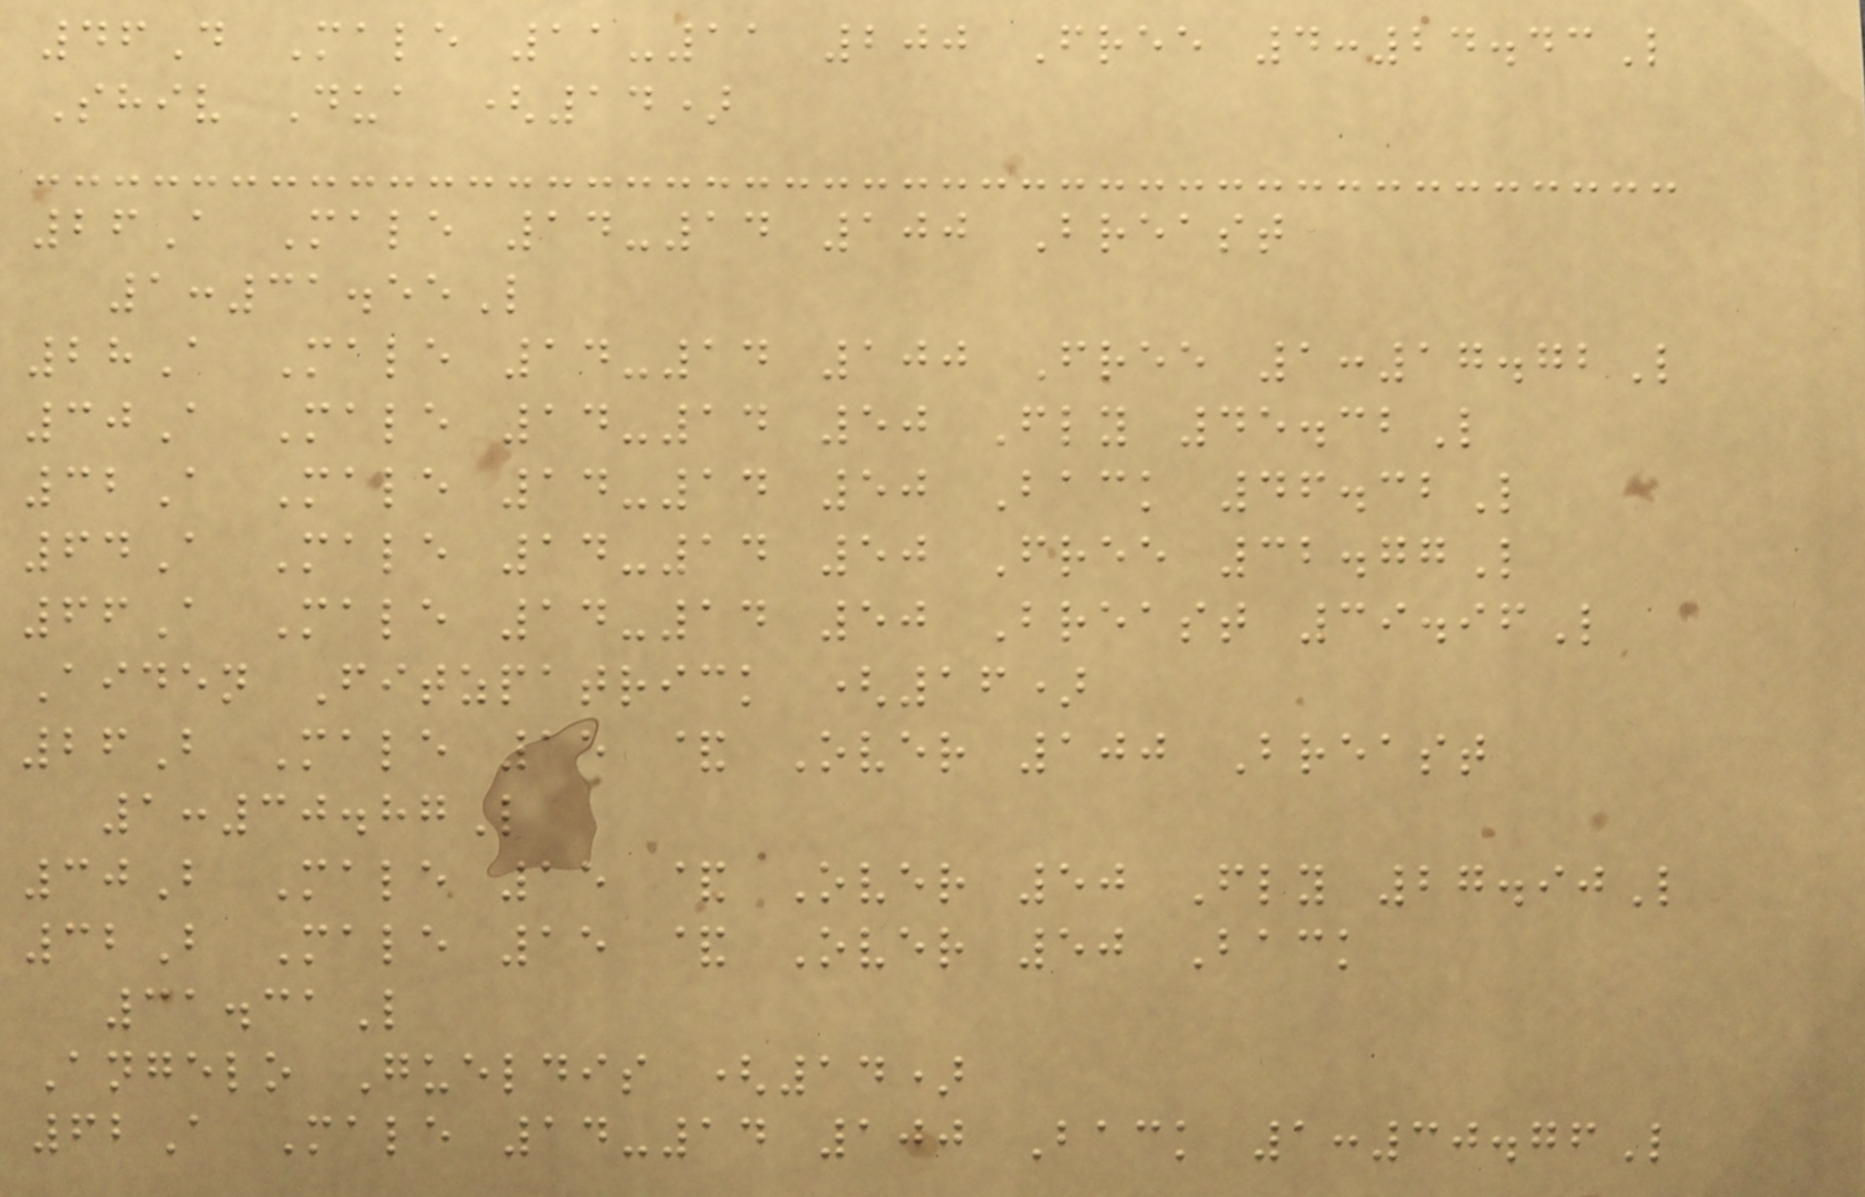46D Male 11-11 200 Free 4:24.43L
Shiv Dua (14)
26A Male 14-14 100 Breast
1:31.55L
28A Male 14-14 100 Free 1:17.72L
30A Male 14-14 50 Fly 45.32L
32A Male 14-14 50 Back 46.32L
64A Male 14-14 50 Free 32.77L
66A Male 14-14 50 Breast 39.96L
Aiden Fitzpatrick (16)
26B Male 15 & Over 100 Breast
1:30.87L
30B Male 15 & Over 50 Fly 27.90L
32B Male 15 & Over 50 Back
31.31L
Angelo Gueldis (14)
62A Male 14-14 100 Back 1:30.76L
